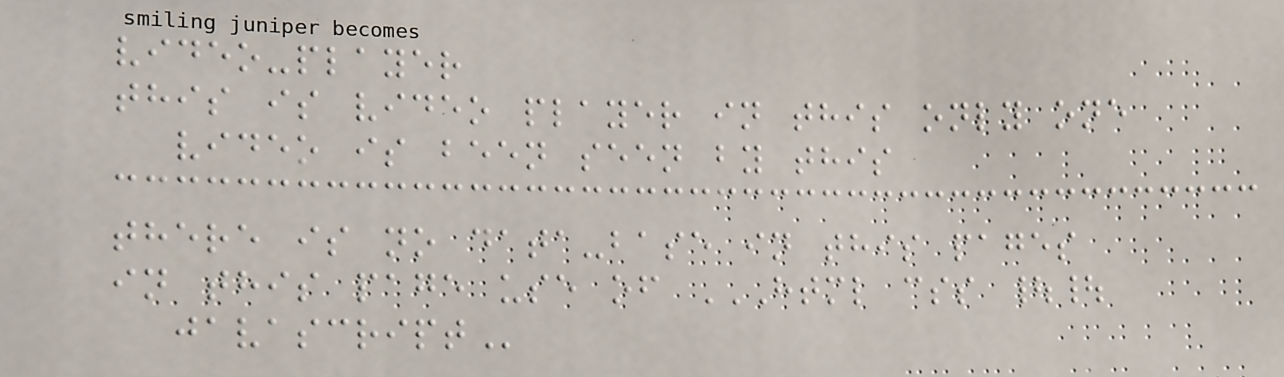video-player
this is video player in this only one
video is been seen by this
there is no data-base in this pages
in this page use of HTML CSS ||
JAVASCRIPT
